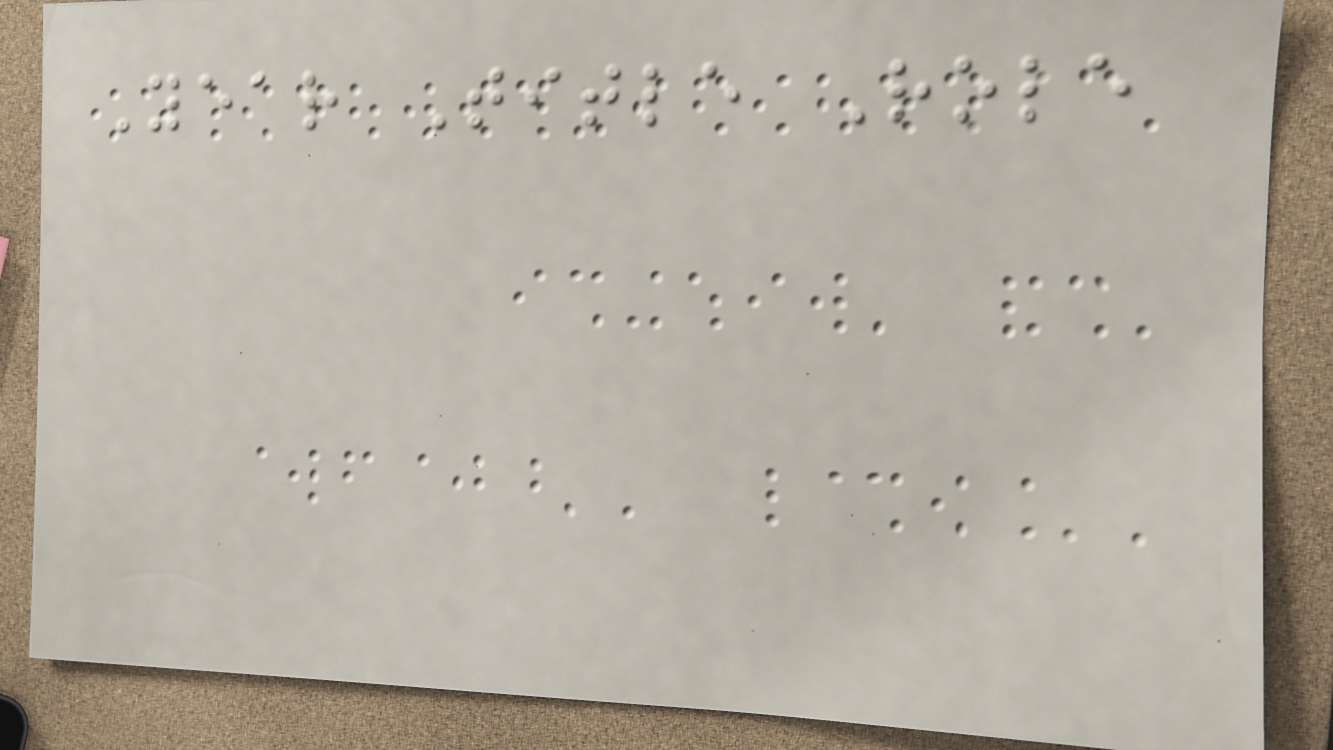Year Title Role
